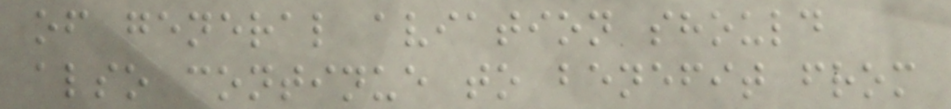of general aviation should
also continue to benefit from
